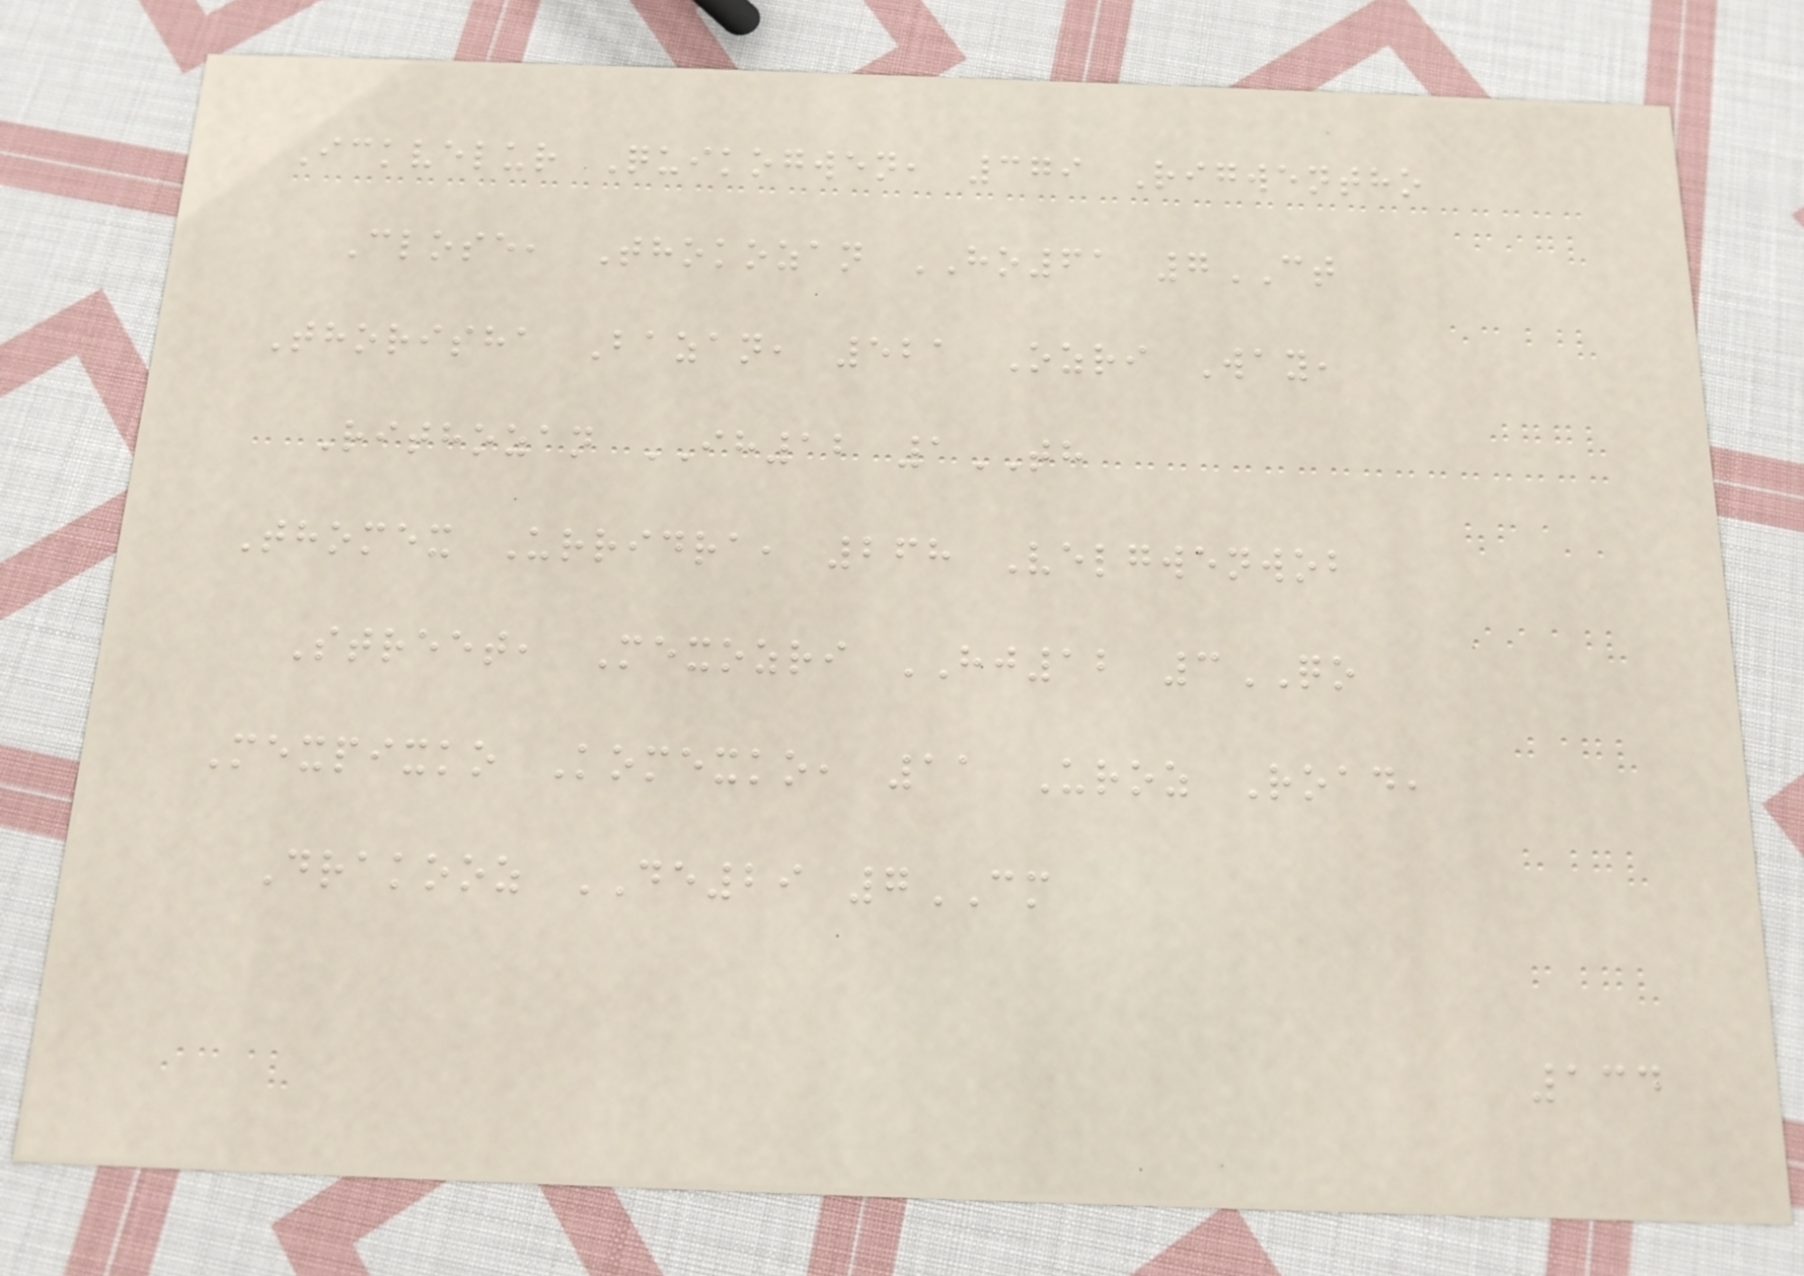Ickvelur Quikogwen, 379 Rigwentho
Close, Thokozan HO61 7CT
Thorisha Bazan, 521 Ozri Way,
Rithozan IH12 1TH
Thomex Urridra, 268 Velgwenwob
Street, Mexozri HJ12 3QO
Mexpixko Komexko, 11 Uroz Road,
Drakooz DE29 7CM
134
